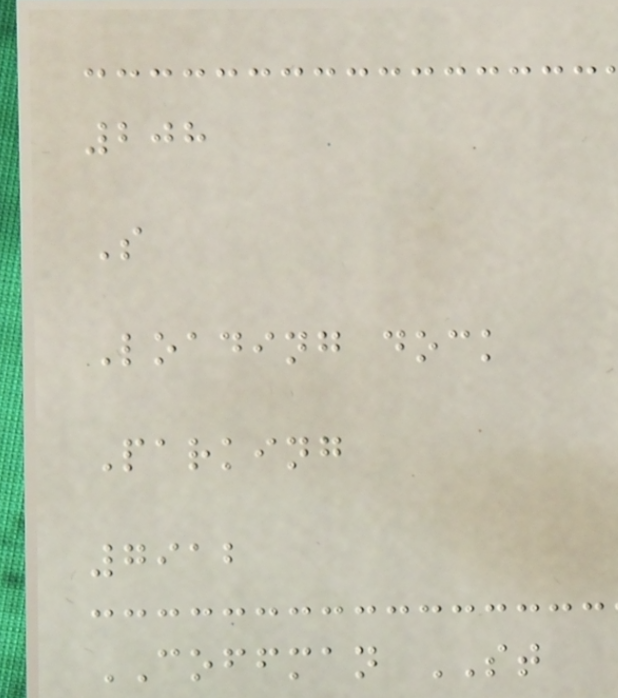208
S
Loading dock
Parking
7912
COFFMAN ST
